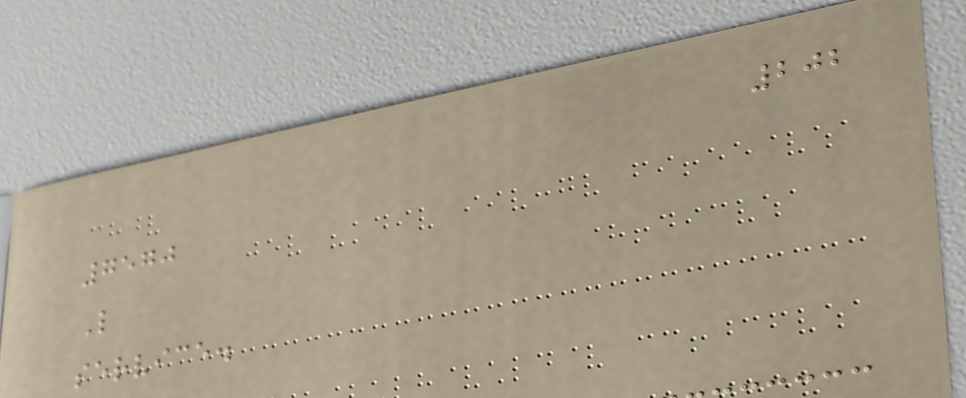202
7570
L
service.
